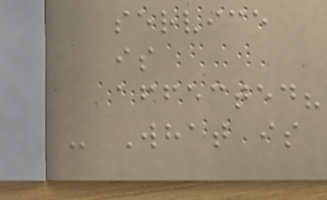service
is
affected?
- What is
